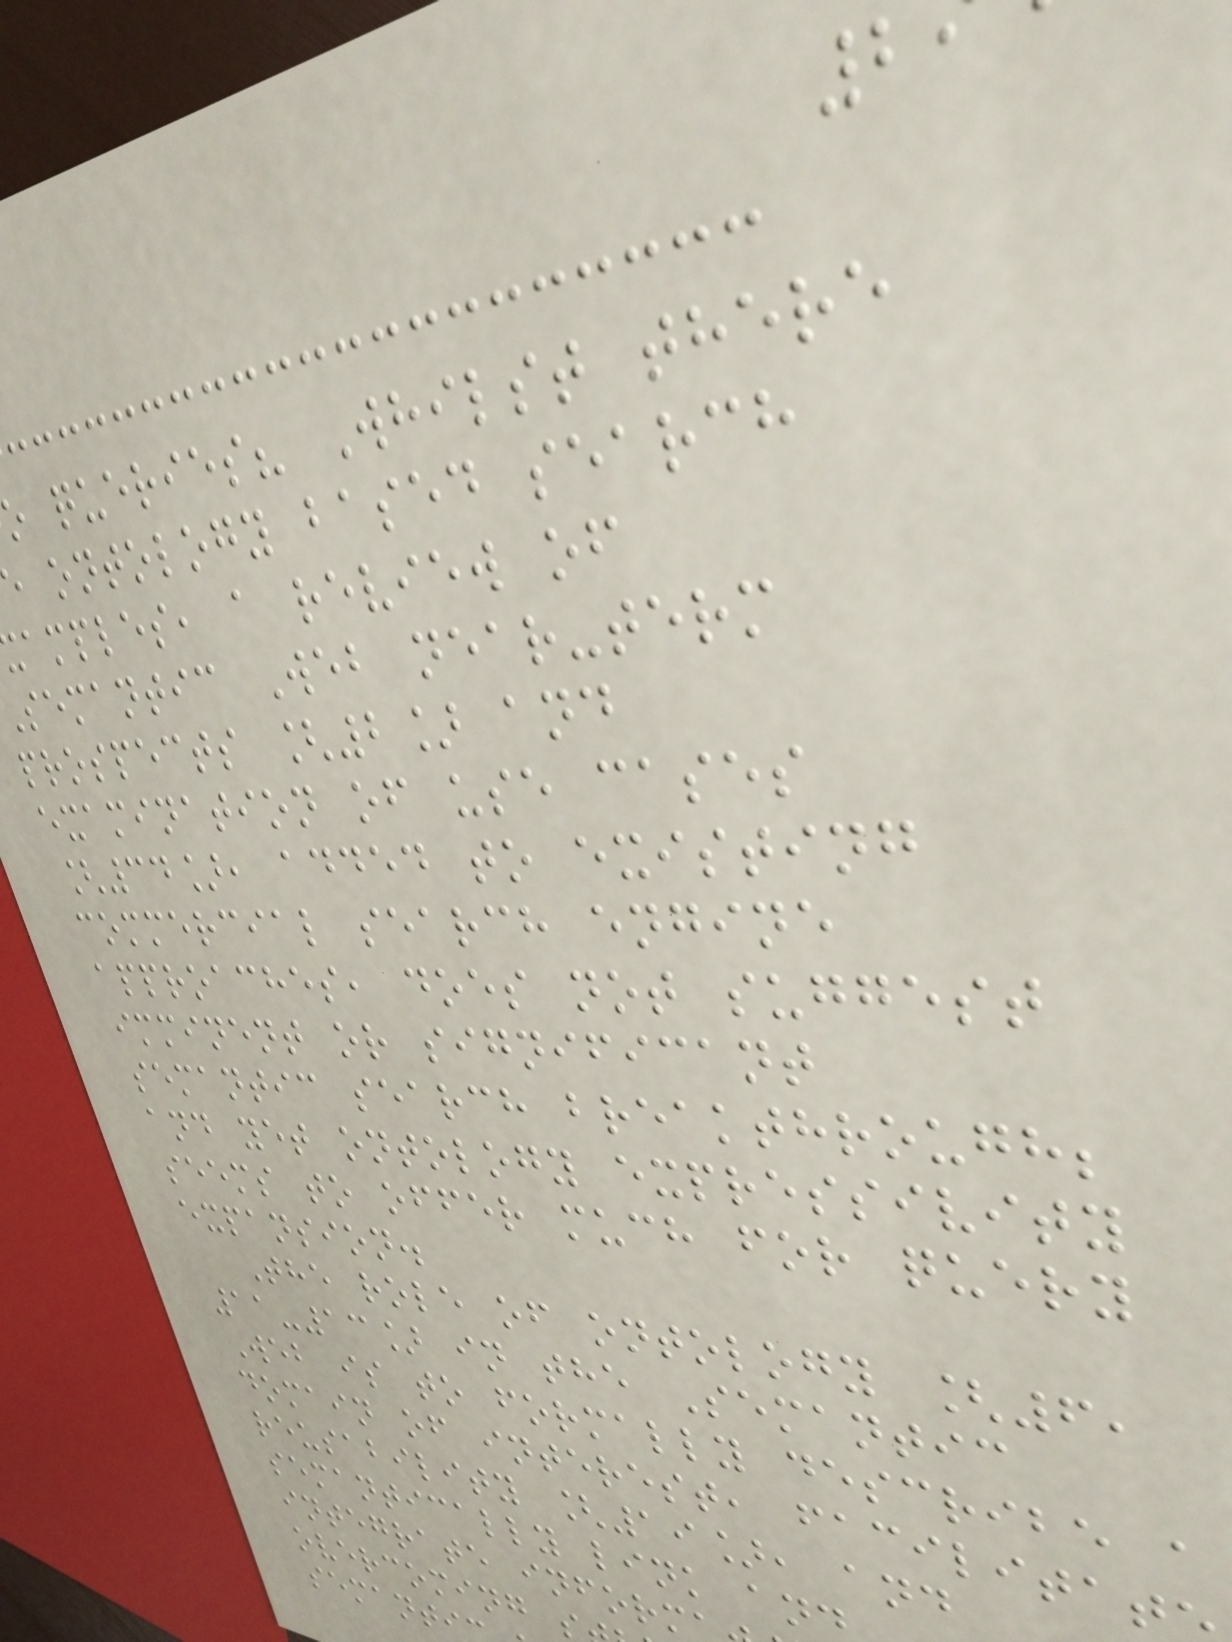queries? Whilst there
ontology based search
amples, a review of
semantic Web near-term
prospects [2] and
examination of use cases
[34], added to existing
commercial search engine
approaches, does not suggest
imminent or significant
semantic search breakthrough;
and yet ontology expressivity
seems to offer much for query
expansion.
The role of ontology [6,
11-13] in the Semantic
Web is to formally describe a
domain of interest, facilitat
reusability [19], and
semantically link an
integrate inform
overcoming
semanti
